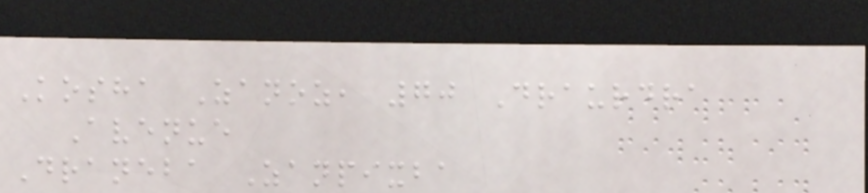Kosha Zanoz, 70 Draurdra
Avenue
Draneba Zanpixba
